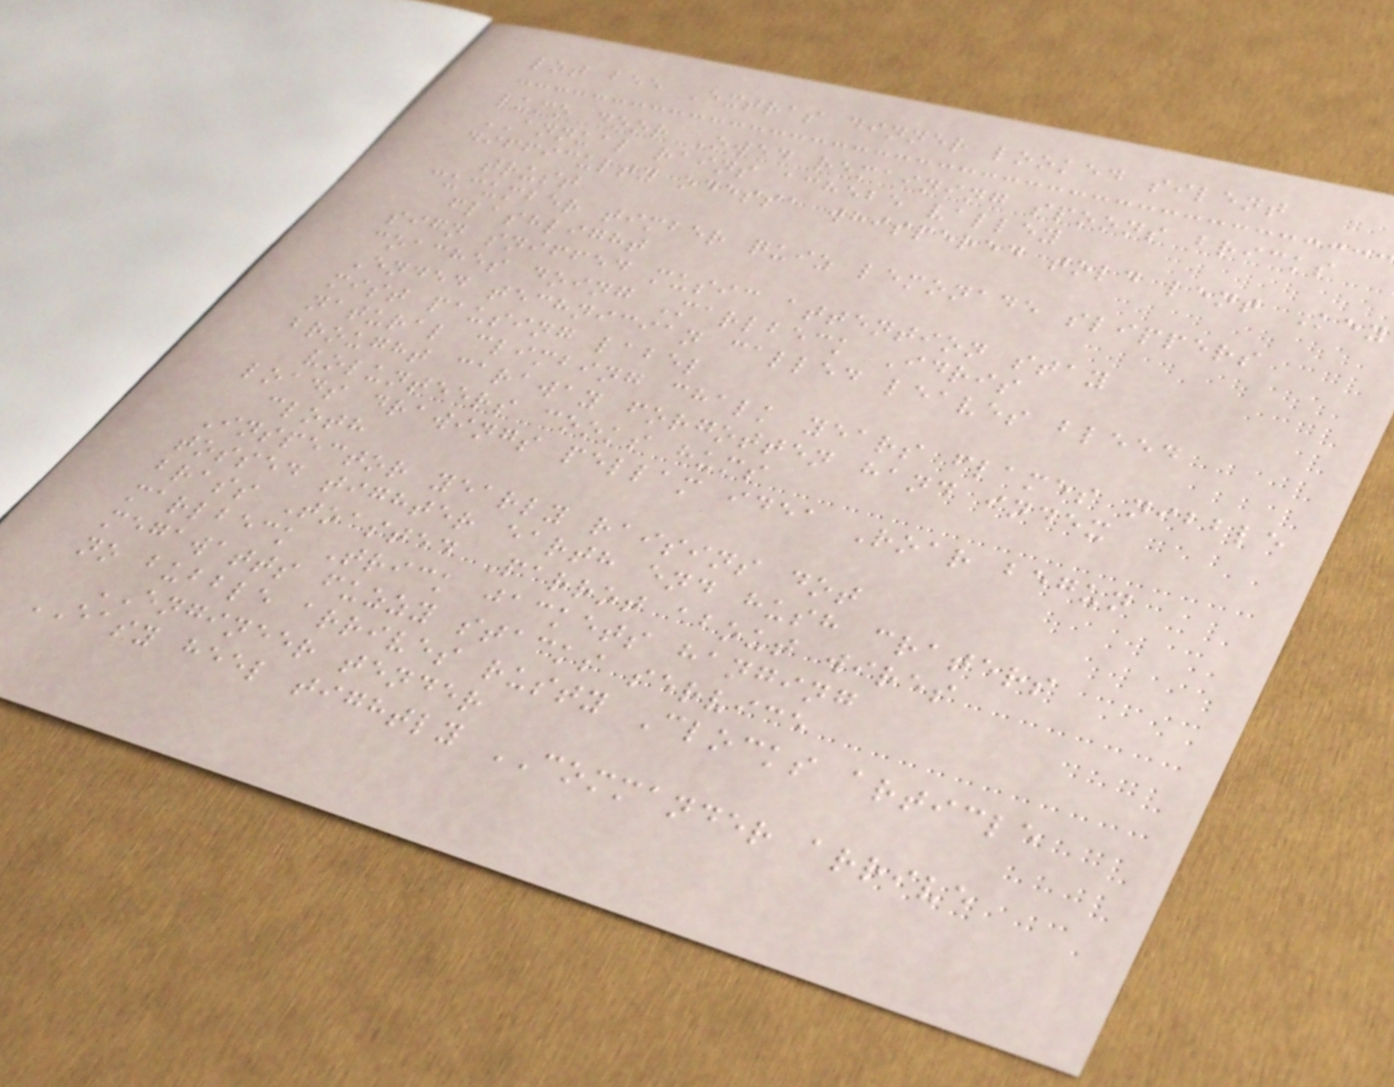lot bee Extras dinner looked silent
lumo door Owed remaining spoons bricks
ANNUAL rains achebe valley
difficulty odessa whispered told lent Key
trust
cucumber timber quiz lemonade slippers
flashlight
sign sniffed music attention stay
coaches doing Marlbeck Idris
Ended technician called leaves bleed
mist pausing label
natural climbing chalk years flames nibble
brought caraway forgotten hand index
volunteers cooks hums
loads drawings pellam idea Roar begun
cloth
Inspector yearly raisins dot
tossed tighter earth end hush craters
brass Toasted Parrot about wires
marlbeck Trick jackets hanging
megawatts fuzzy stacks service
no bubble arrives rusty Clocks article
ENGINEER tender
EASY heel tightly COMMANDER arrive
